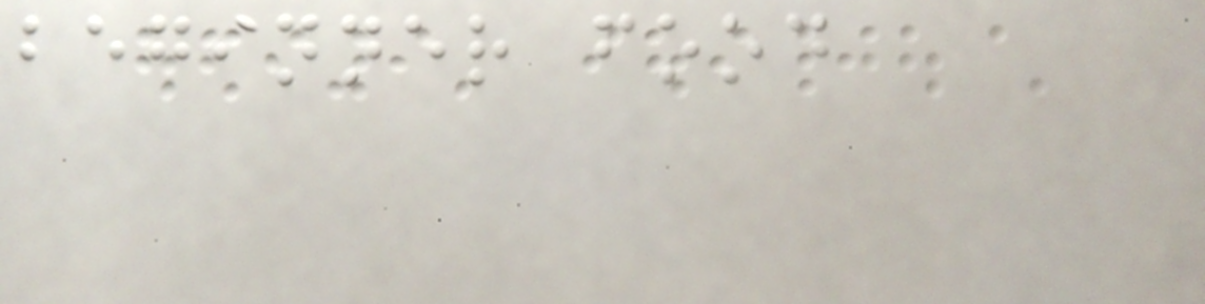beginner food
